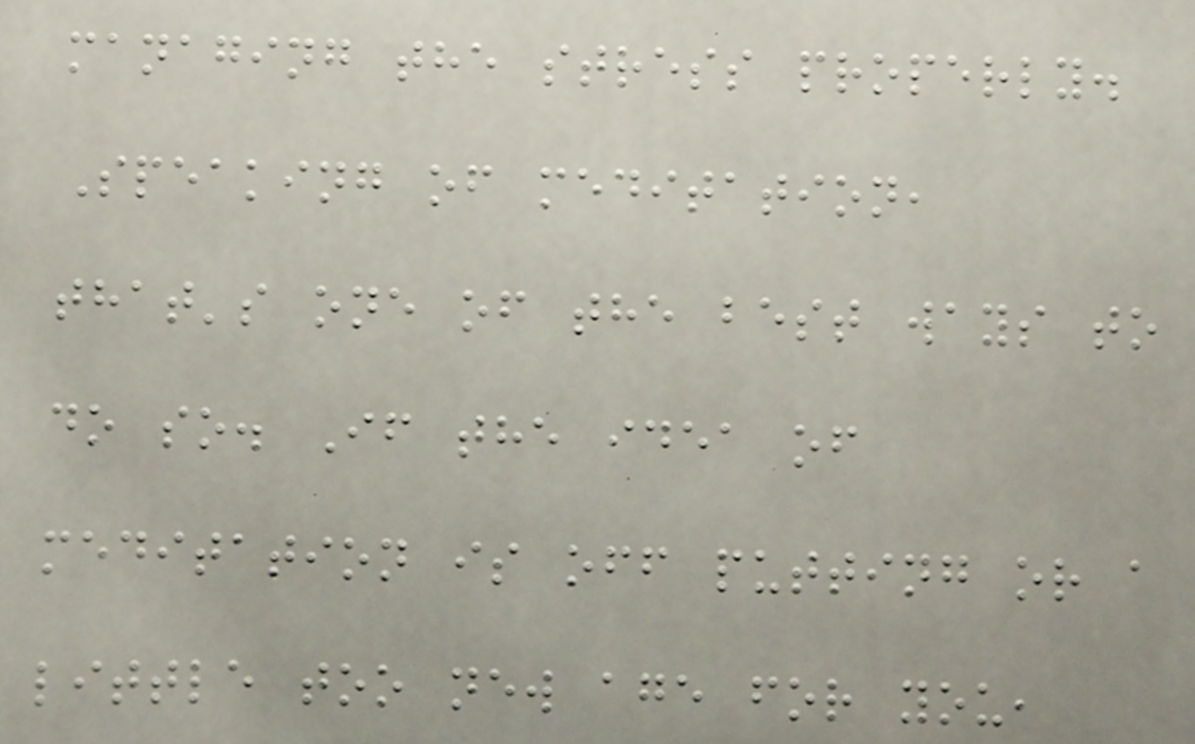managing the stress properly.
Speaking of meditation,
that's one of the best ways to
do so. If the idea of
meditation is off putting or a
little too new age for you,
